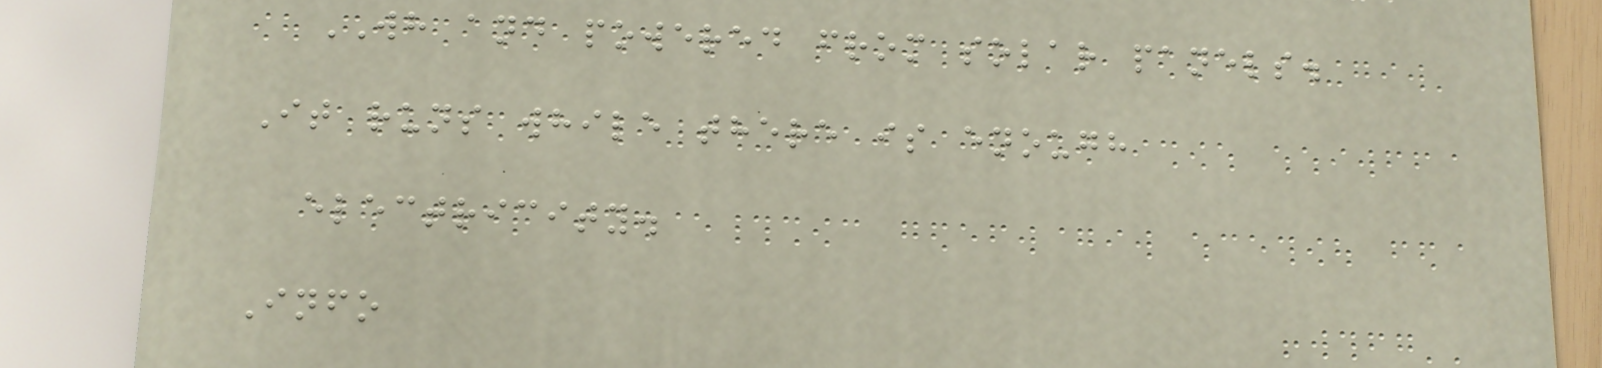WH and powered from solar panels.
It runs while there is enough
electricity.
Info
